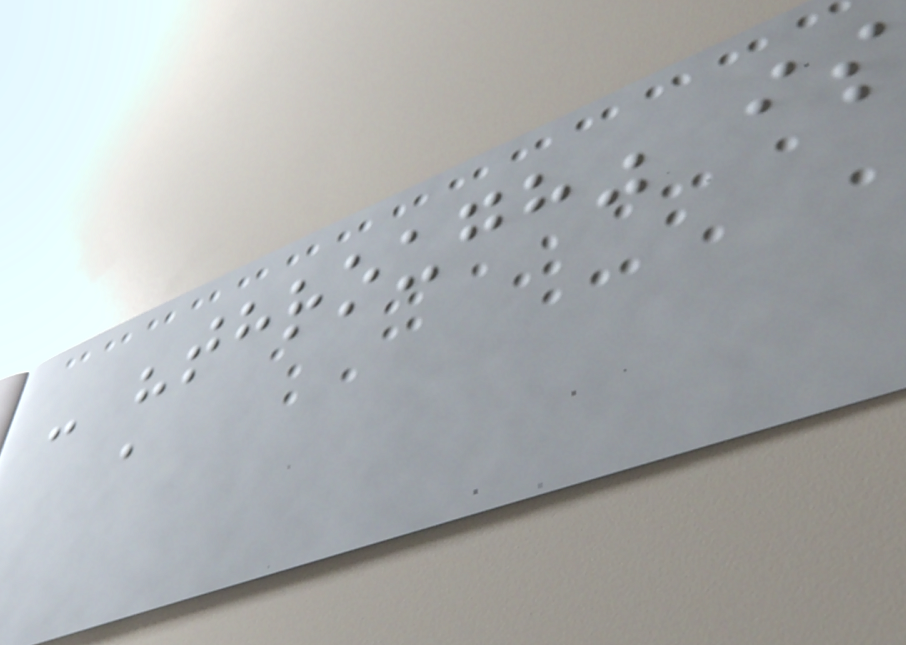- "through" is
a
